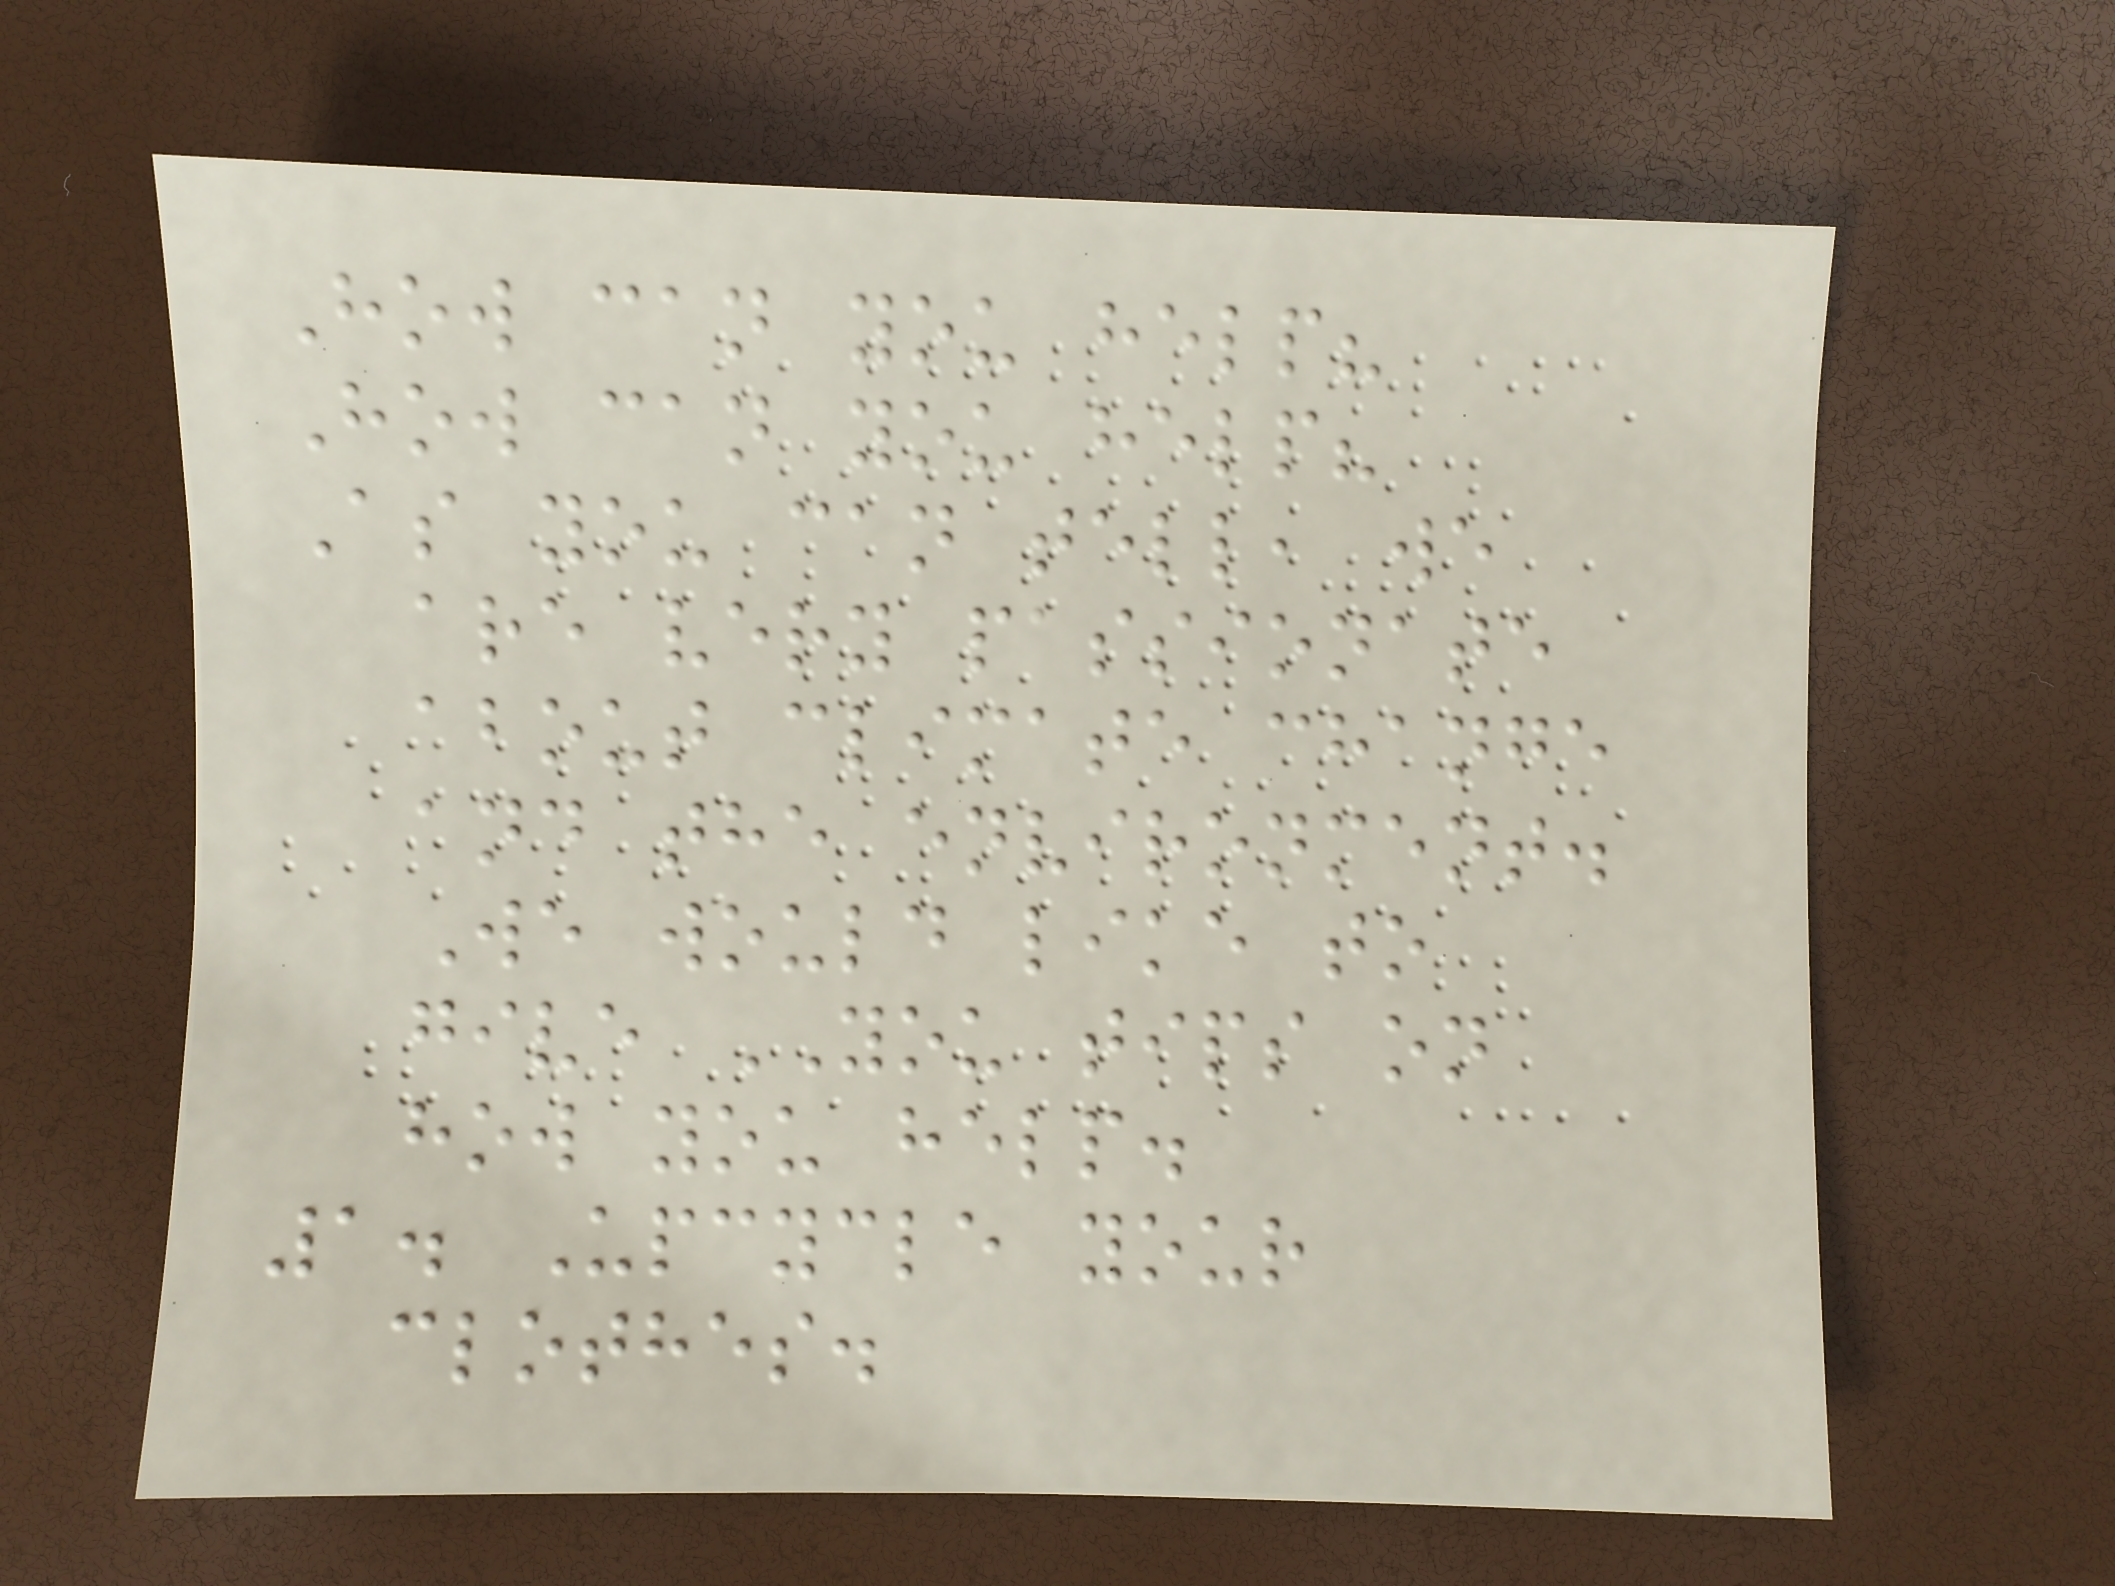How can you help?
How can you help?
As you can tell, we
are very passionate
about climate change
and the environment.
We would like to
give YOU tips on
how you help.
1. Upcycle your
clothes.
